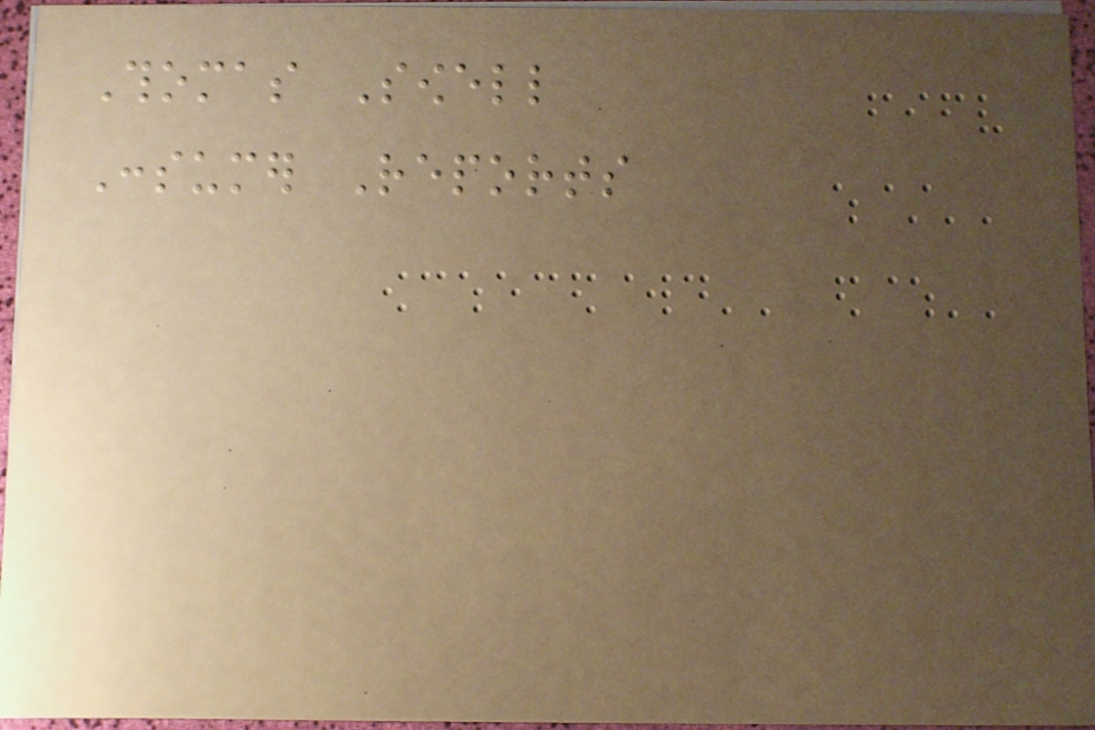Thomas Sowell
Consumer Reports
